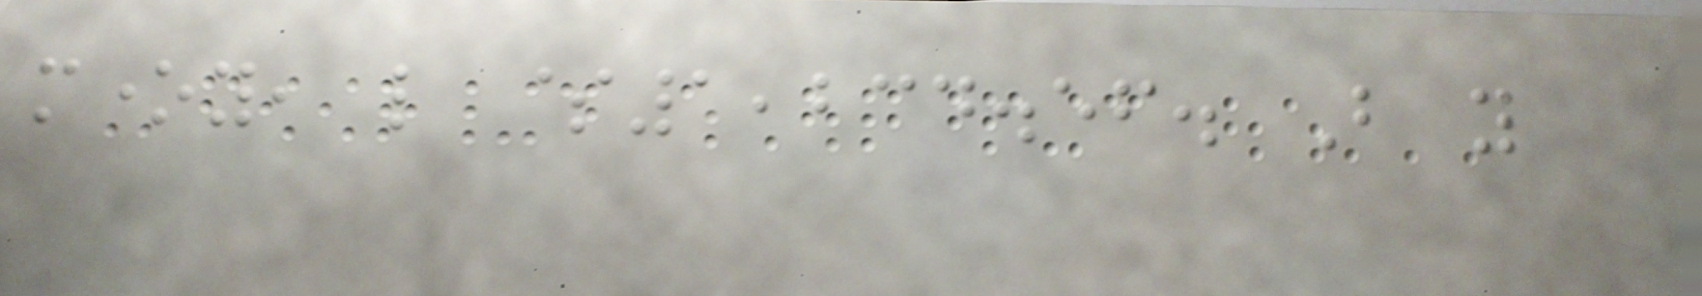money, like $1,234.56. But you
